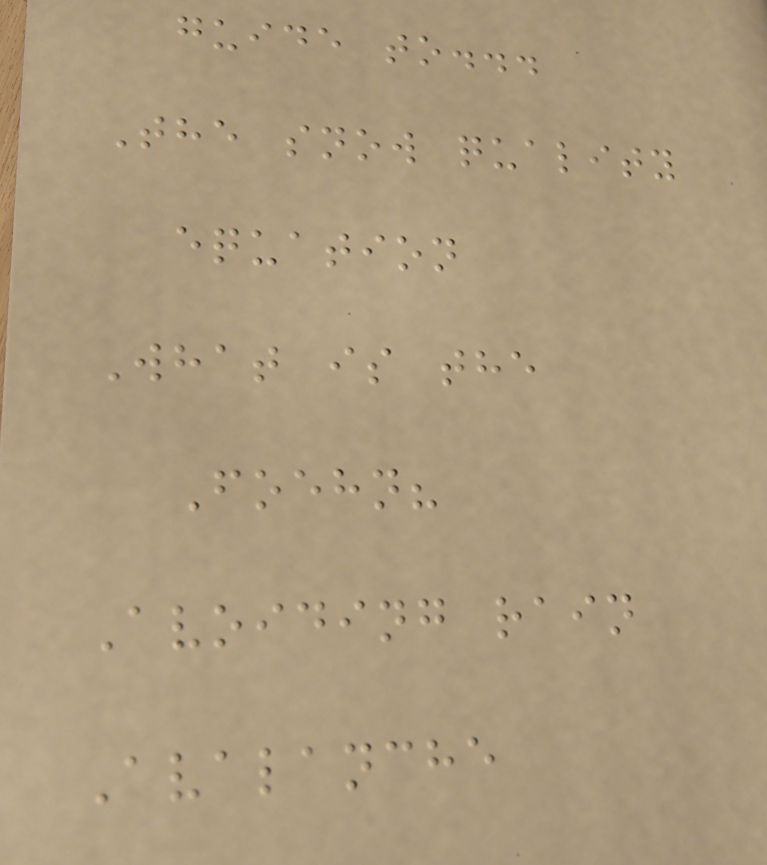guide to...
The snow quality
equation
What is the
Foehn?
Avoiding rain
Avalanche
